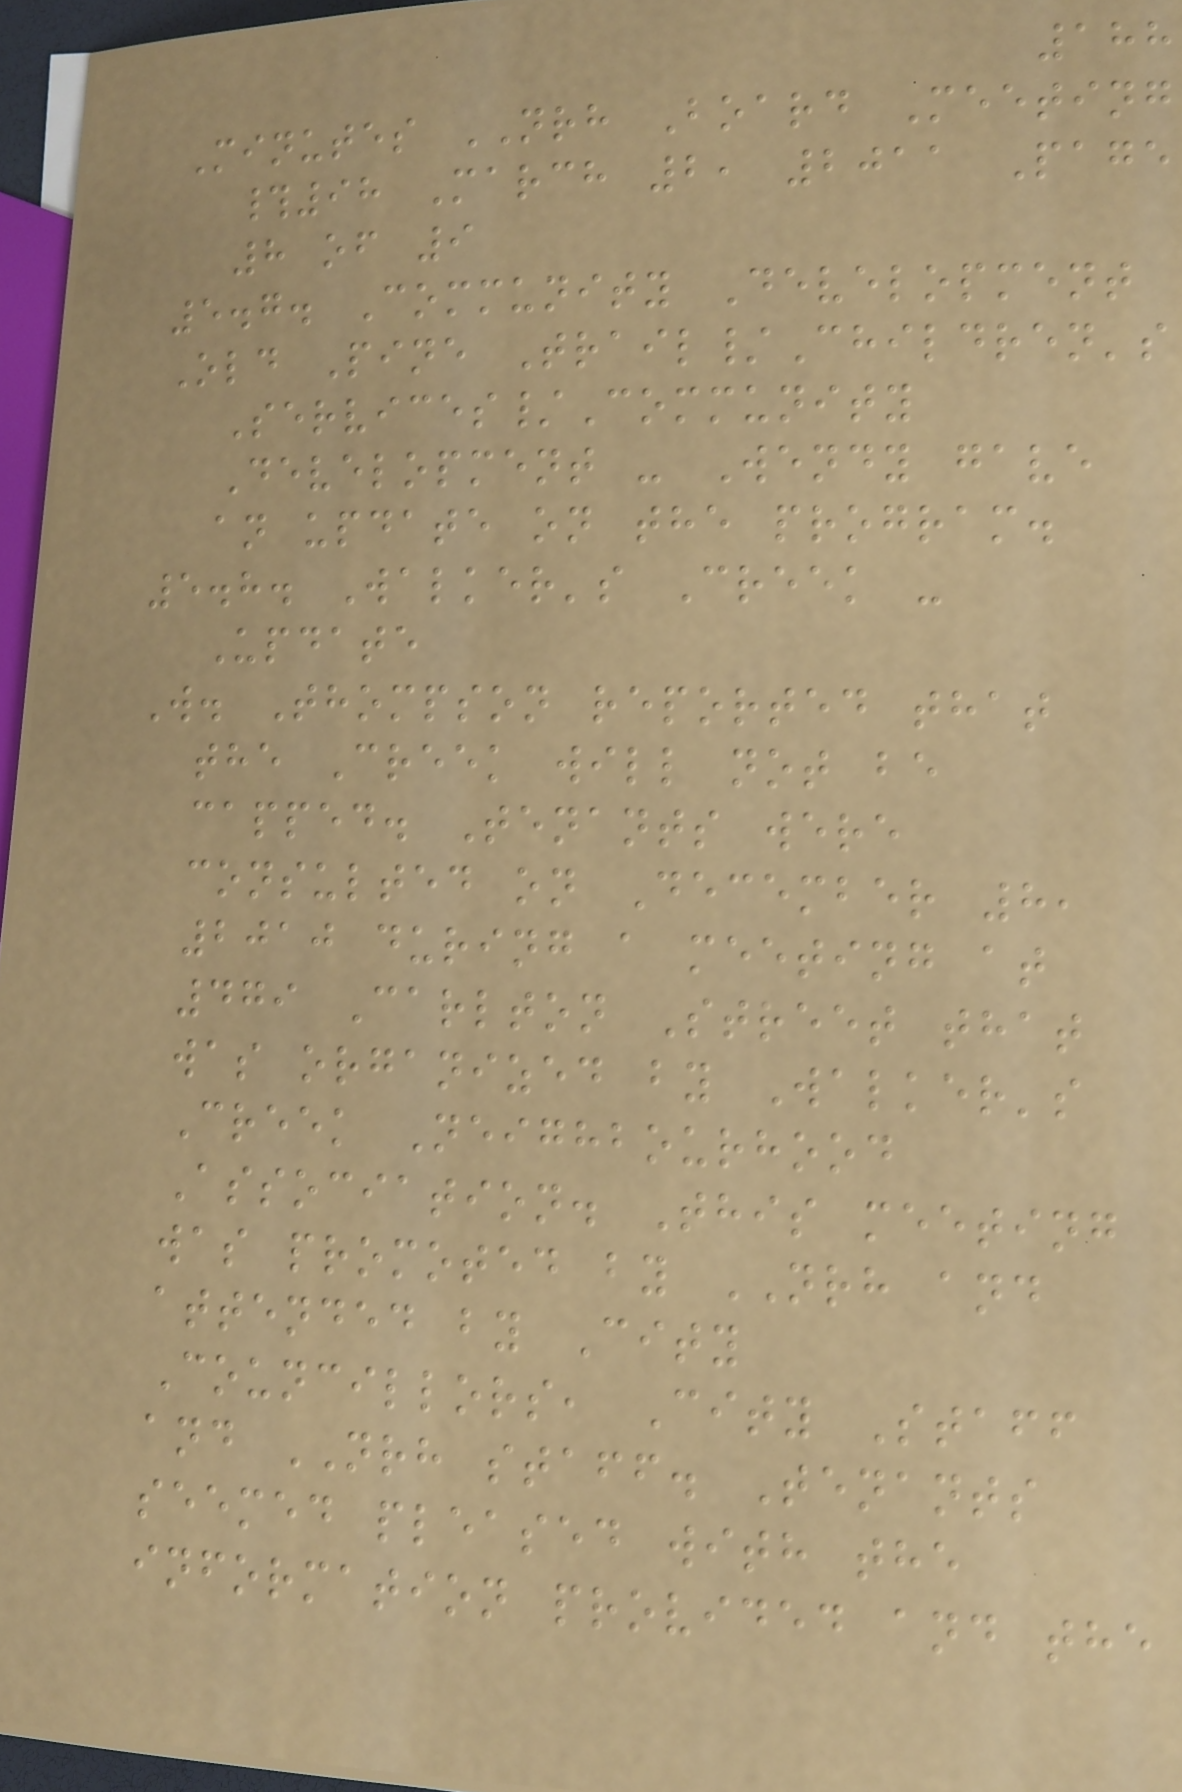188
Minutes NRH Board Meeting
#98 March 2, 2011 Page
8 of 9
5.7. Community Development
Old Pine Trail/Children's
Services/Community
Development - Wendy gave
an update on the program.
5.8. Walker's Creek -
Update
W. Thompson reported that
the Creek will not be
capped. Tenants were
consulted on December 8,
2010 during a meeting at
479 Carlton Street that
was organized by Walker's
Creek Neighbourhood
Association. This meeting
was promoted by NRH and
attended by City
Councillors, City Staff
and NRH staff. Tenants
seemed pleased with the
information provided and the
